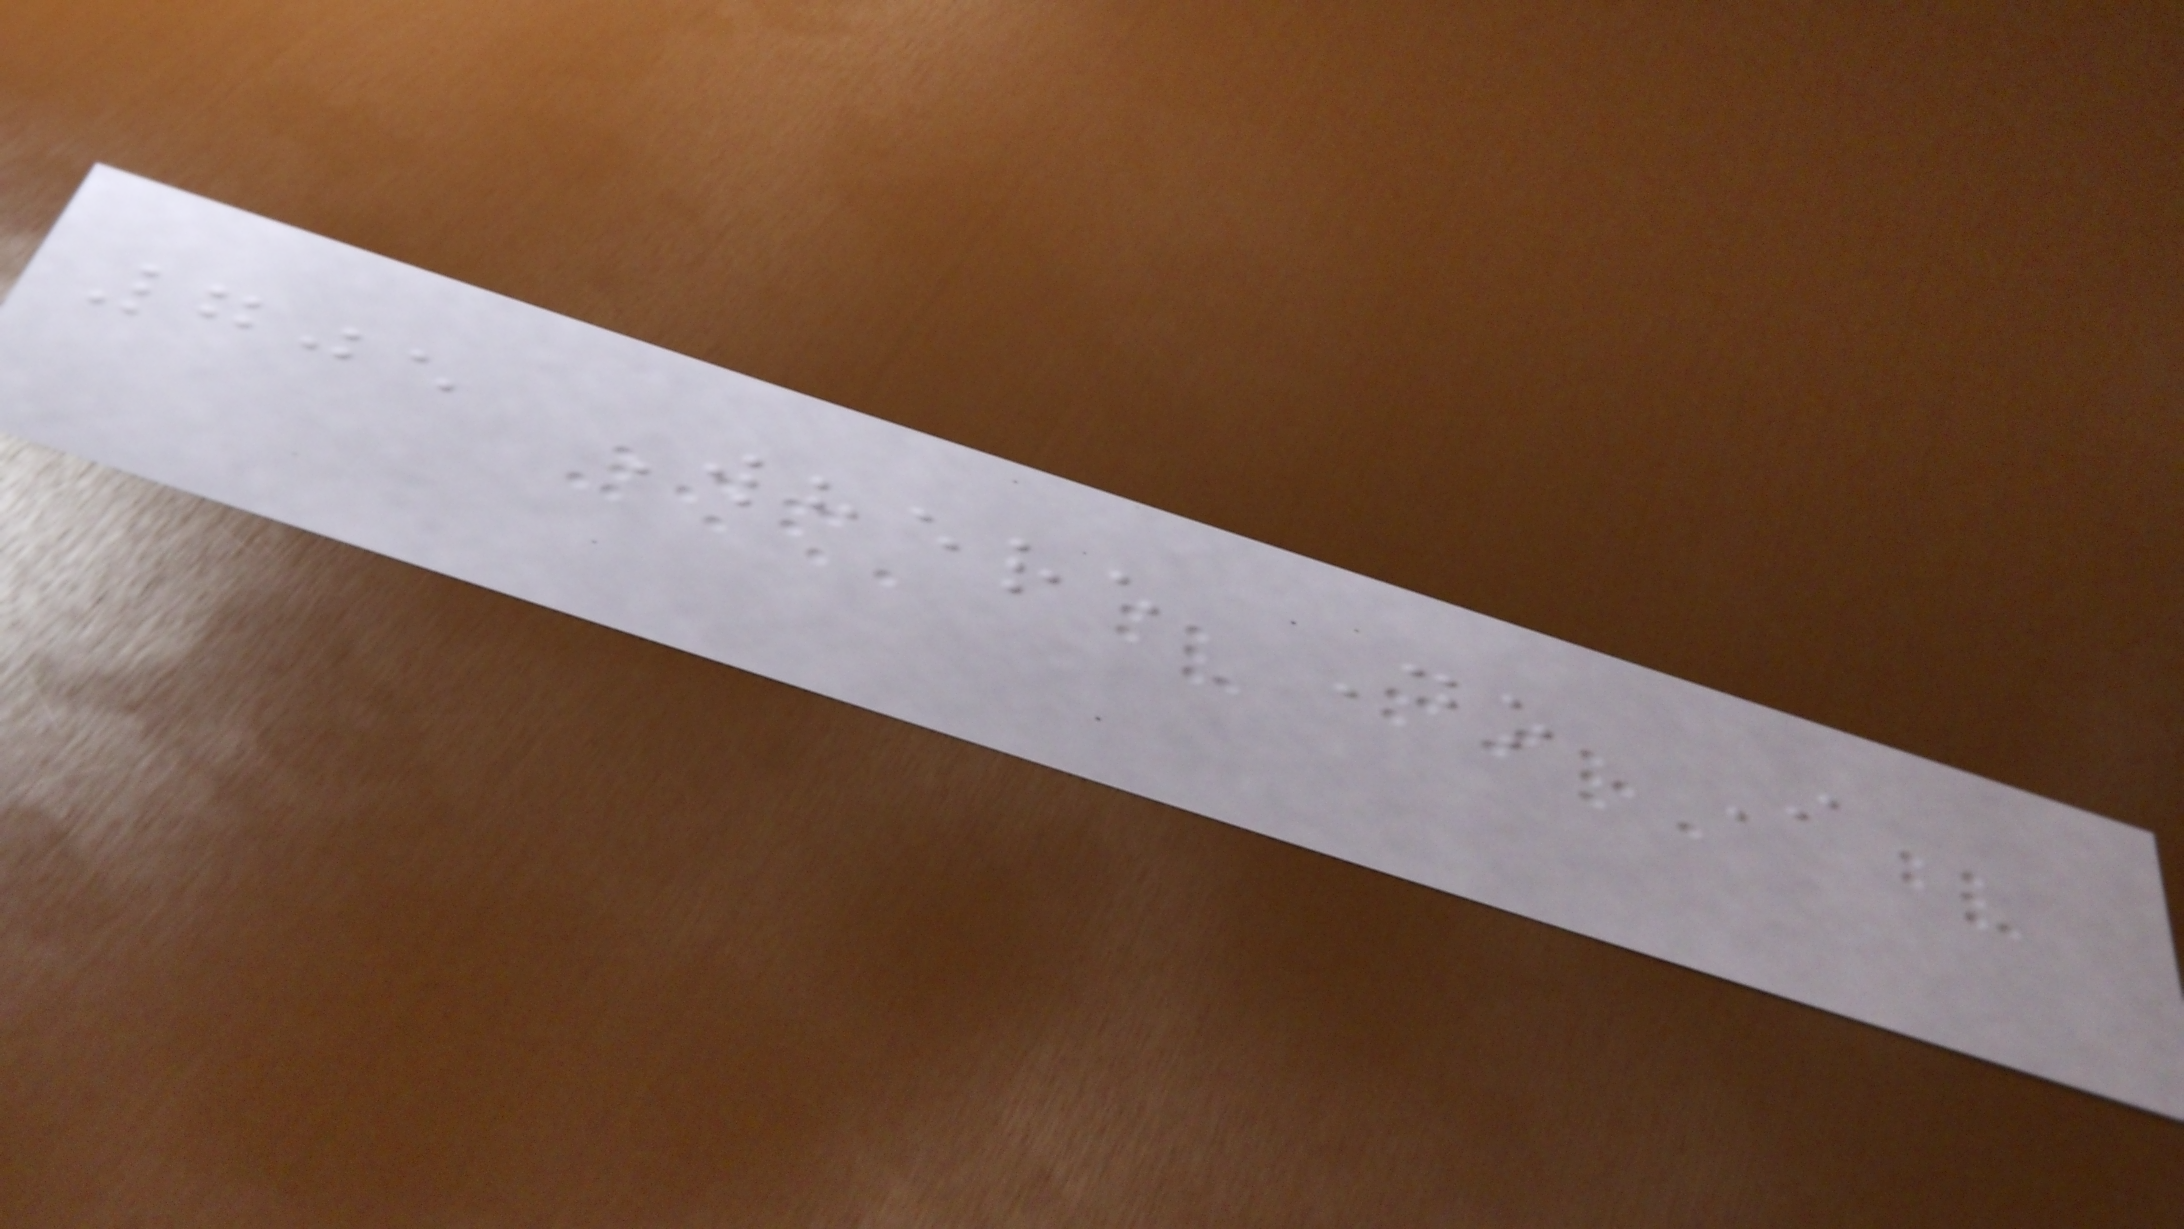705 Where Do I
